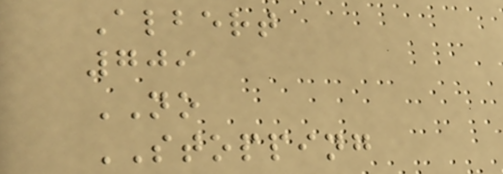Albert
709
NO
STOPPING
